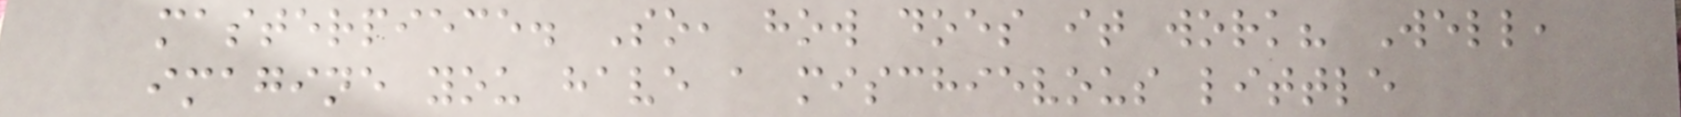masterpiece. So, how does it work? Well,
imagine you have a mischievous little
